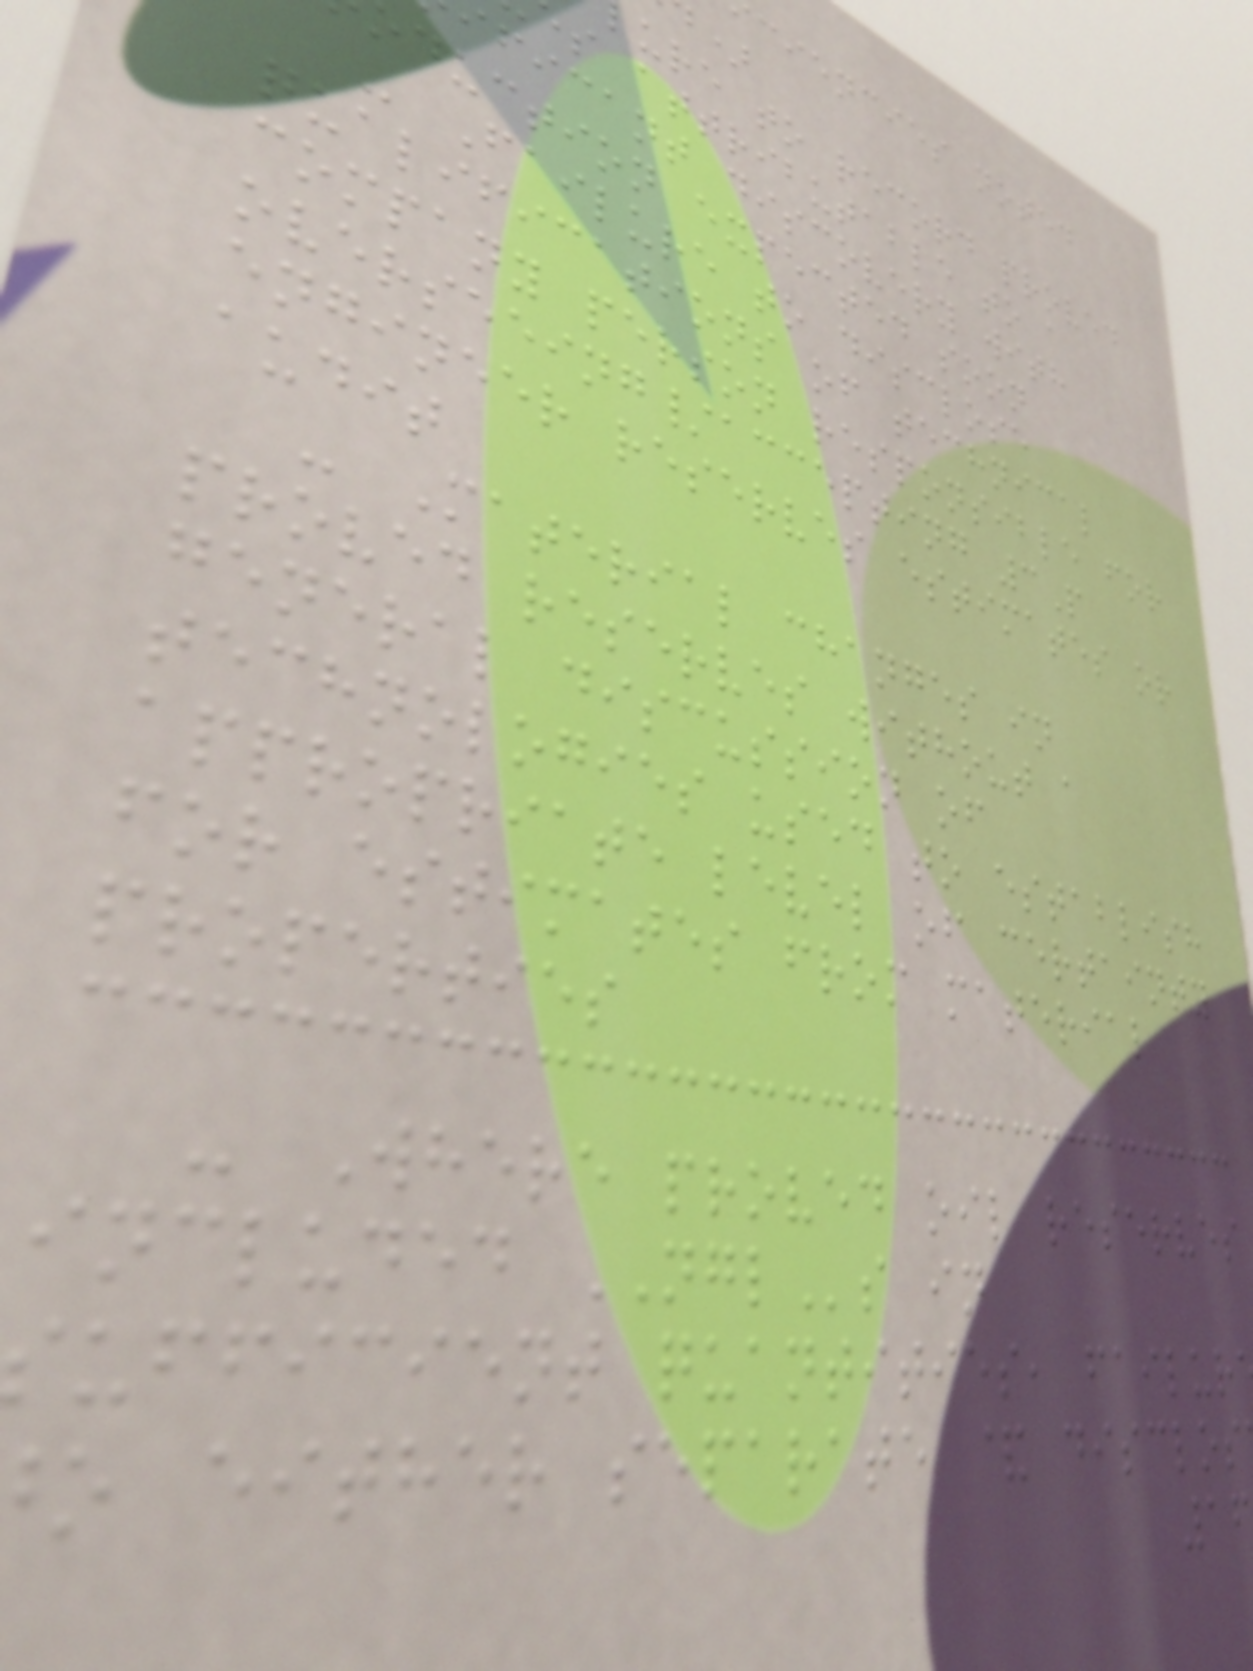ciencies noted
ure to record proved
s attributable to a
ficant discovery with
duction expected soon
- Failure to disclose
qualifications of technical
company person responsible for
overseeing/accepting 3P
engineer reserves estimates or
audit
- Material changes in
proved reserves without a
general discussion of
technologies used to establish
appropriate level of certainty
for estimates from material
properties
- Where proved oil reserves
included NGLs in
ufficient quantities, failur
o either separate & disclos
